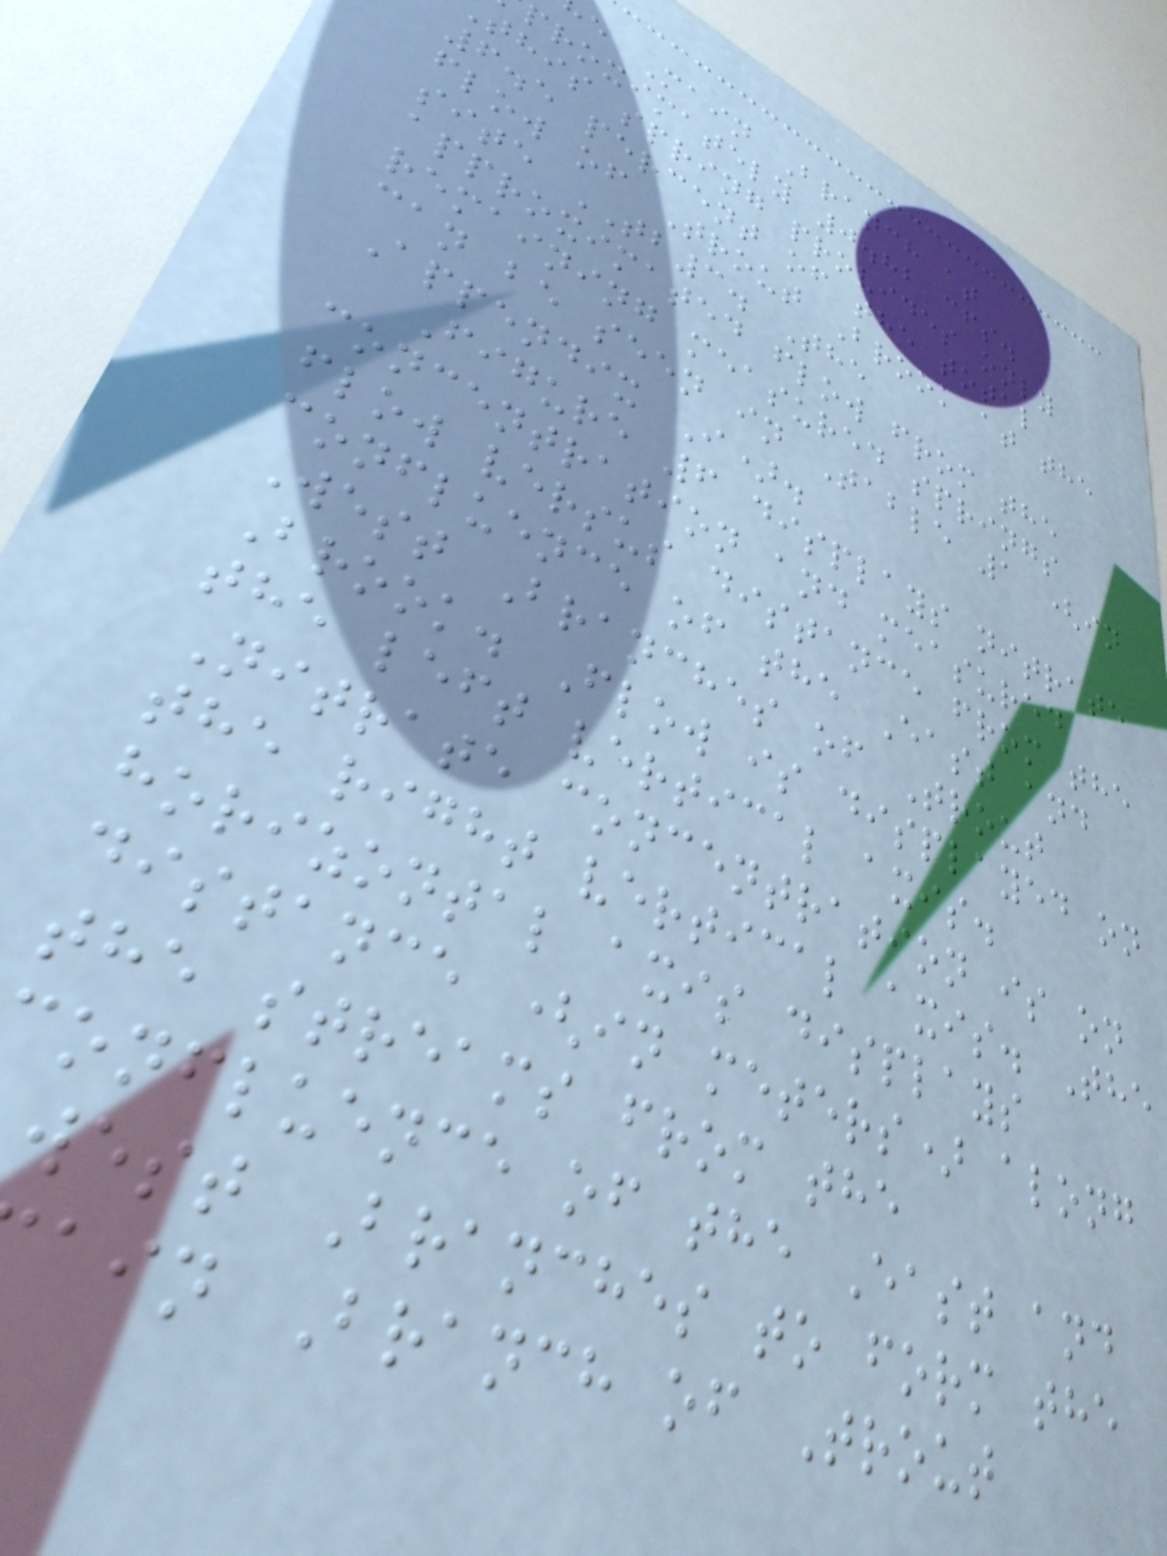e Main Branch at
proximately 0.82 cfs.
this spring provides only
6.5 percent of the total
flow of Trout Brook at the
site TB3. The
approximated flow from the
remaining measured springs
can be seen in Table 1 (in
Appendix I).
Figure 6 displays nitrate
concentration and measured
flow versus distance from the
confluence of the East and
West Branches of Trout
Brook. Flow is displayed on
the left vertical axis.
Nitrate concentration is on
the right vertical axis. The
horizontal axis displays
distance (in meters) along
the streams from the
onfluence of the East and
west Branches to form the
ain Branch of Trout
